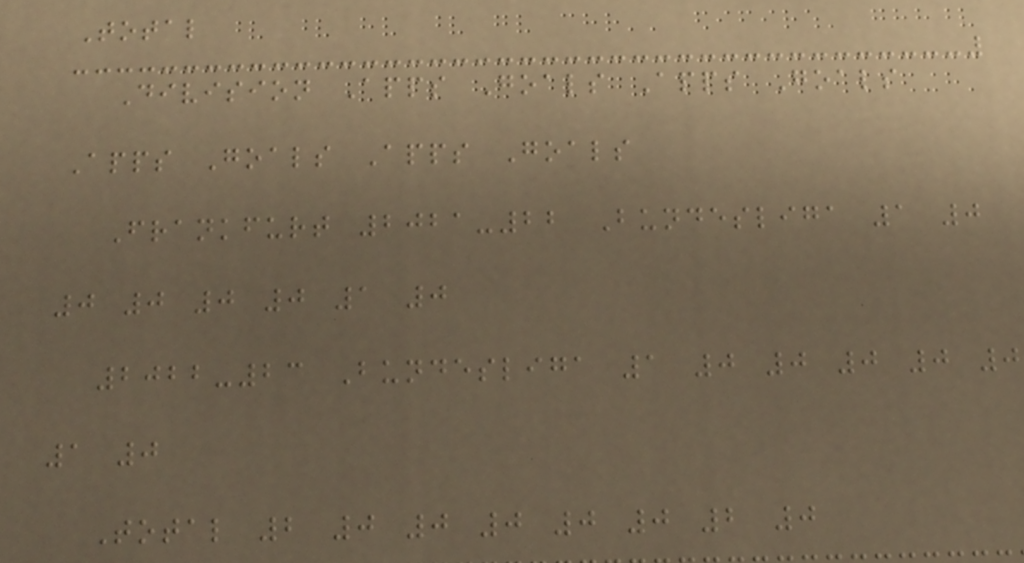Total
Division Apps Goals Apps Goals
Apps Goals Apps Goals
Frankfurt 2021-22 Bundesliga 1 0
0 0 0 0 1 0
2022-23 Bundesliga 1 0 0 0 0 0
1 0
Total 2 0 0 0 0 0 2 0
